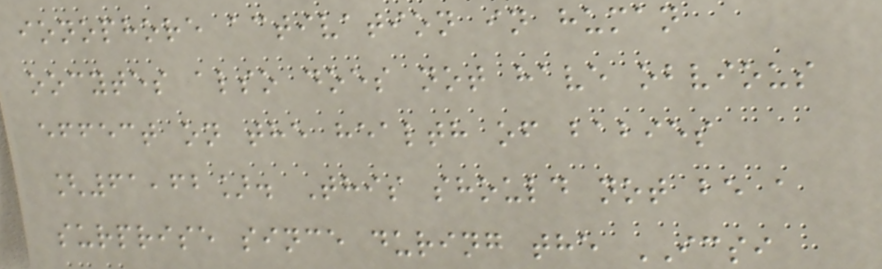ionophore activation in human
oocytes also does not have obvious
effect on the health of babies
[61,62]. This should not be a
surprise since during the ICSI
